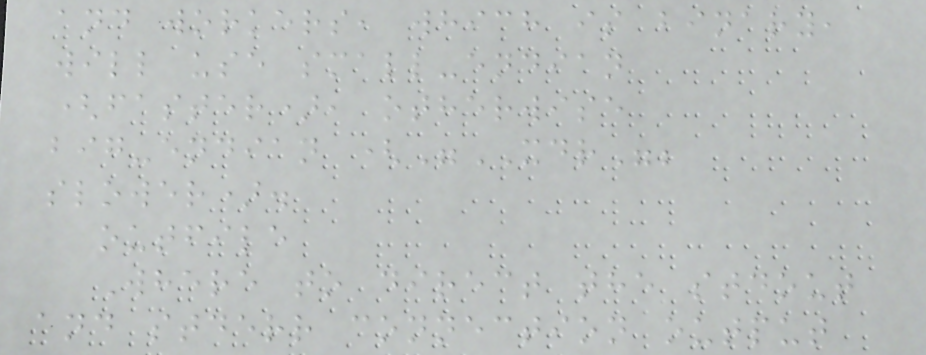and workers, which is binary,
will use small-endian
(faster), otherwise
big-endian ("XDR";
slower).
outfile
Where to direct the stdout
and stderr connection output
